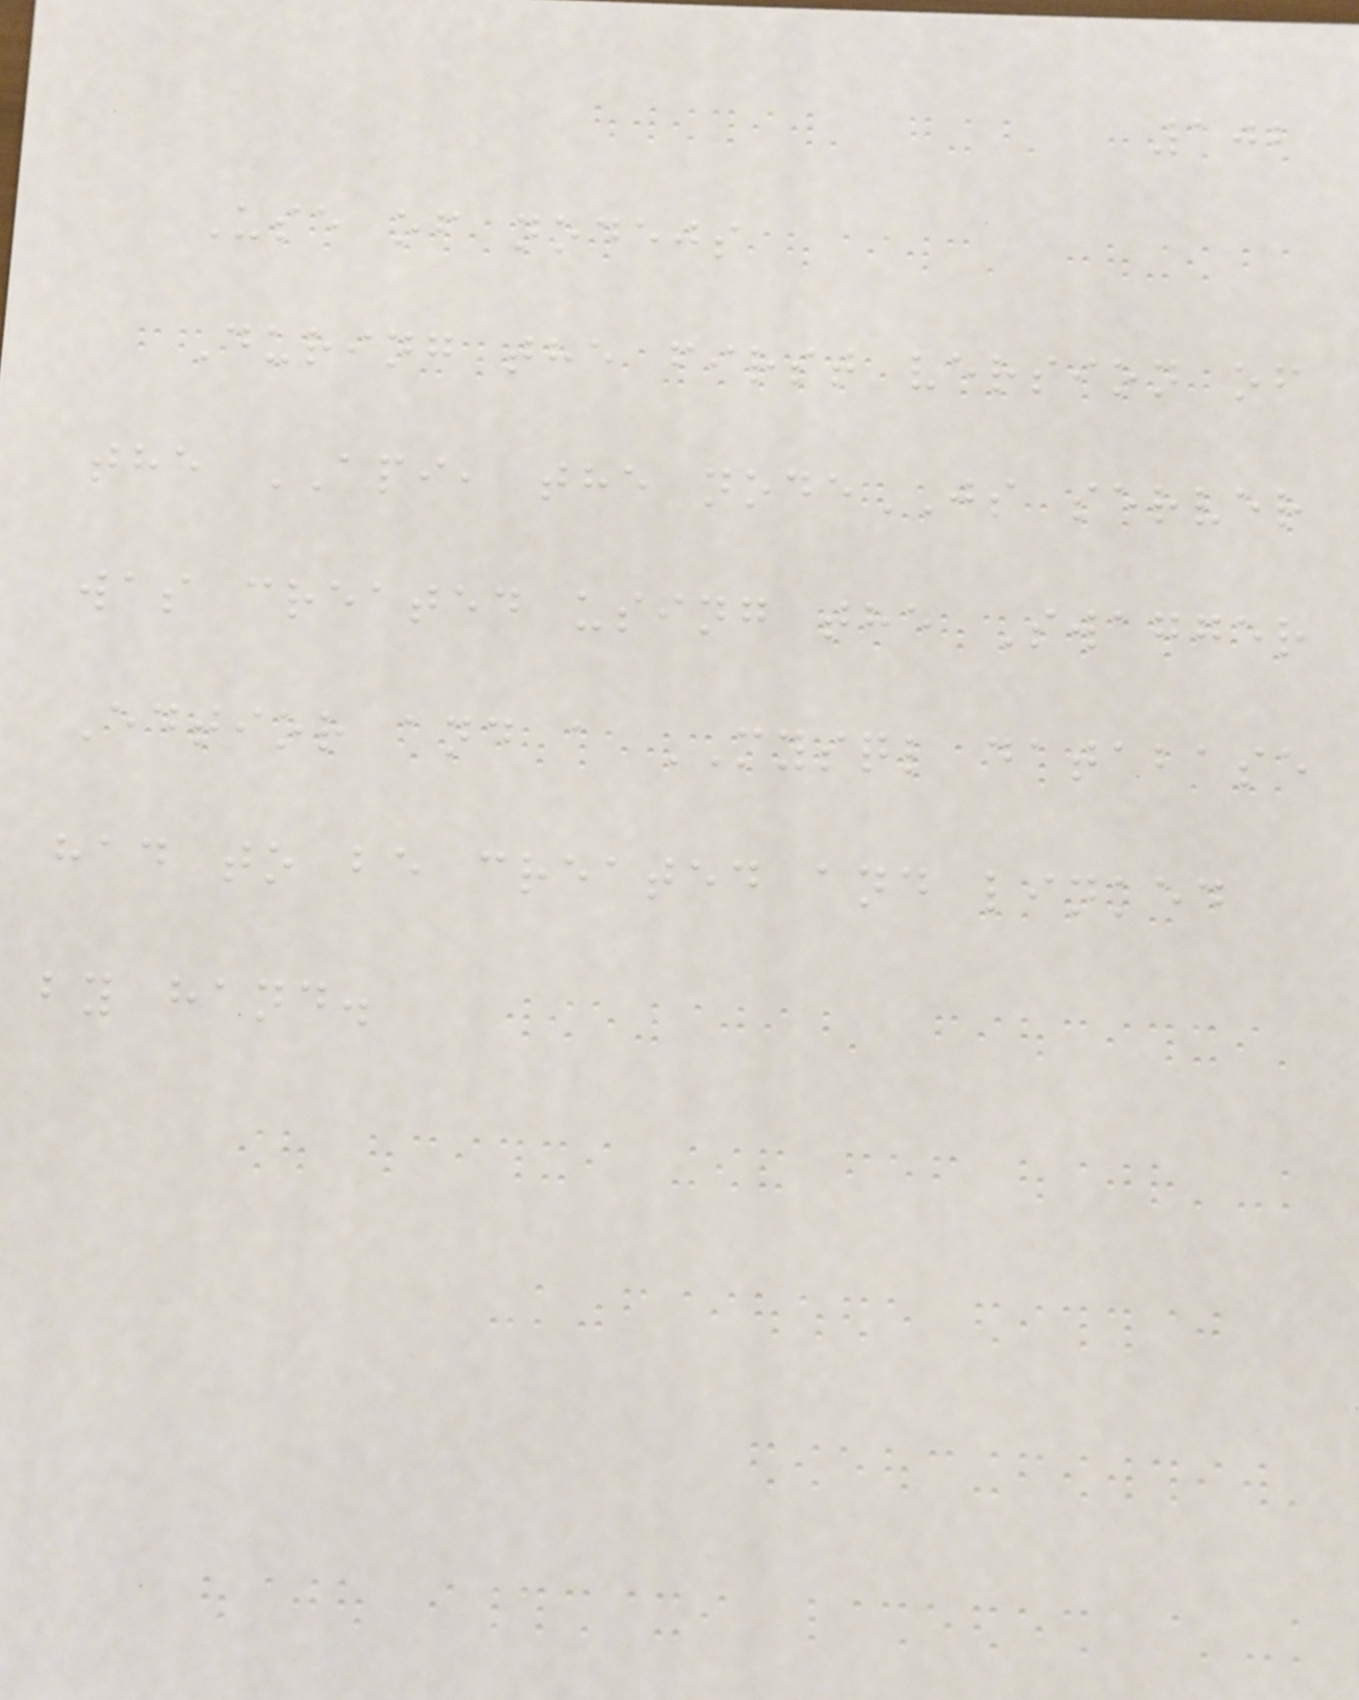102
Use of nodejs
During the first version of
the API, the nodeJS server
was created using the Swagger
Edtior and a MYSQL database
had to be created and linked
by hand.
